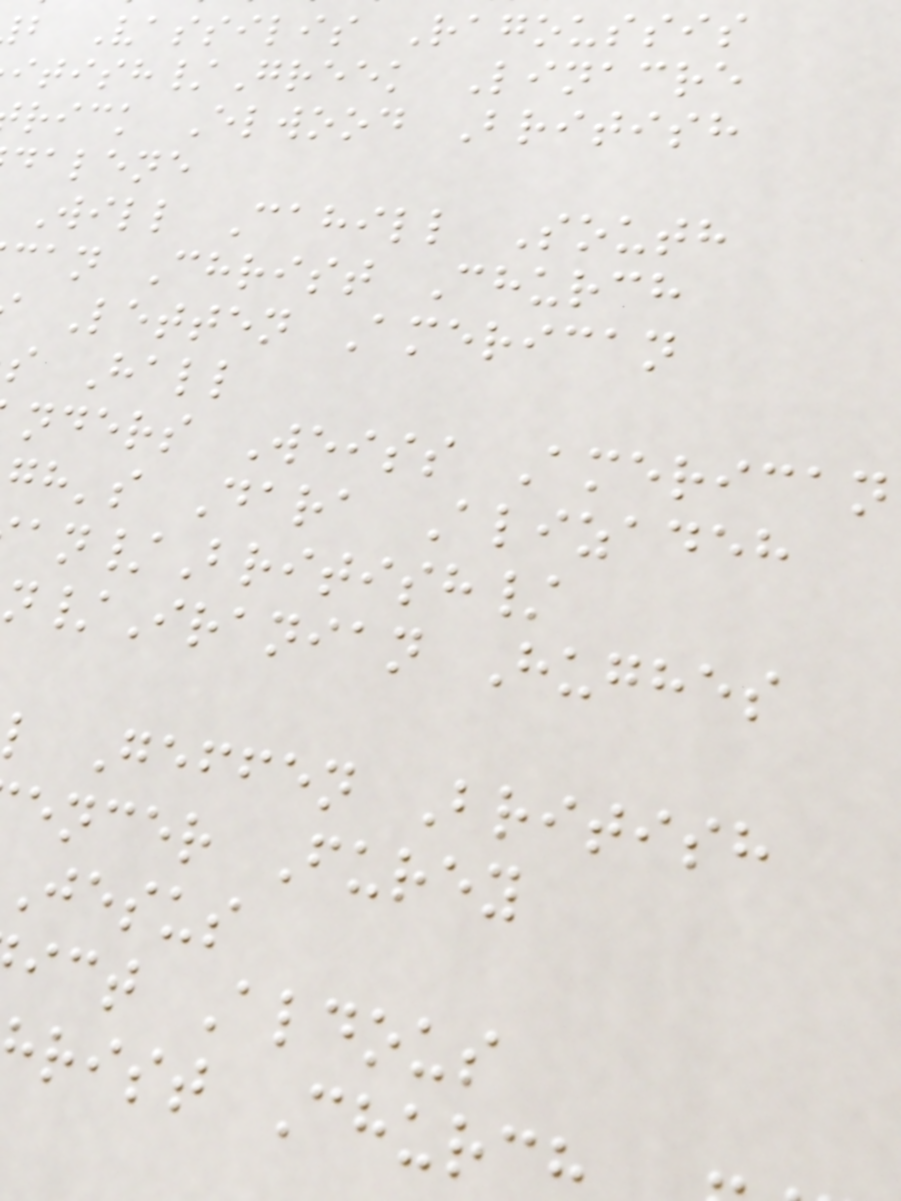b Vassilis Ragoussis
itish/Greek Linacre
rick Elwood British
dalene
Will Cahill South
can Christ Church
Letten American
s Hall
nders Weiss American
gh's Dara Alizadeh
an/British/
n/Iranian Hughes
l Geffen British
encer Furey
jesus
ict Aldous
rist Churc
